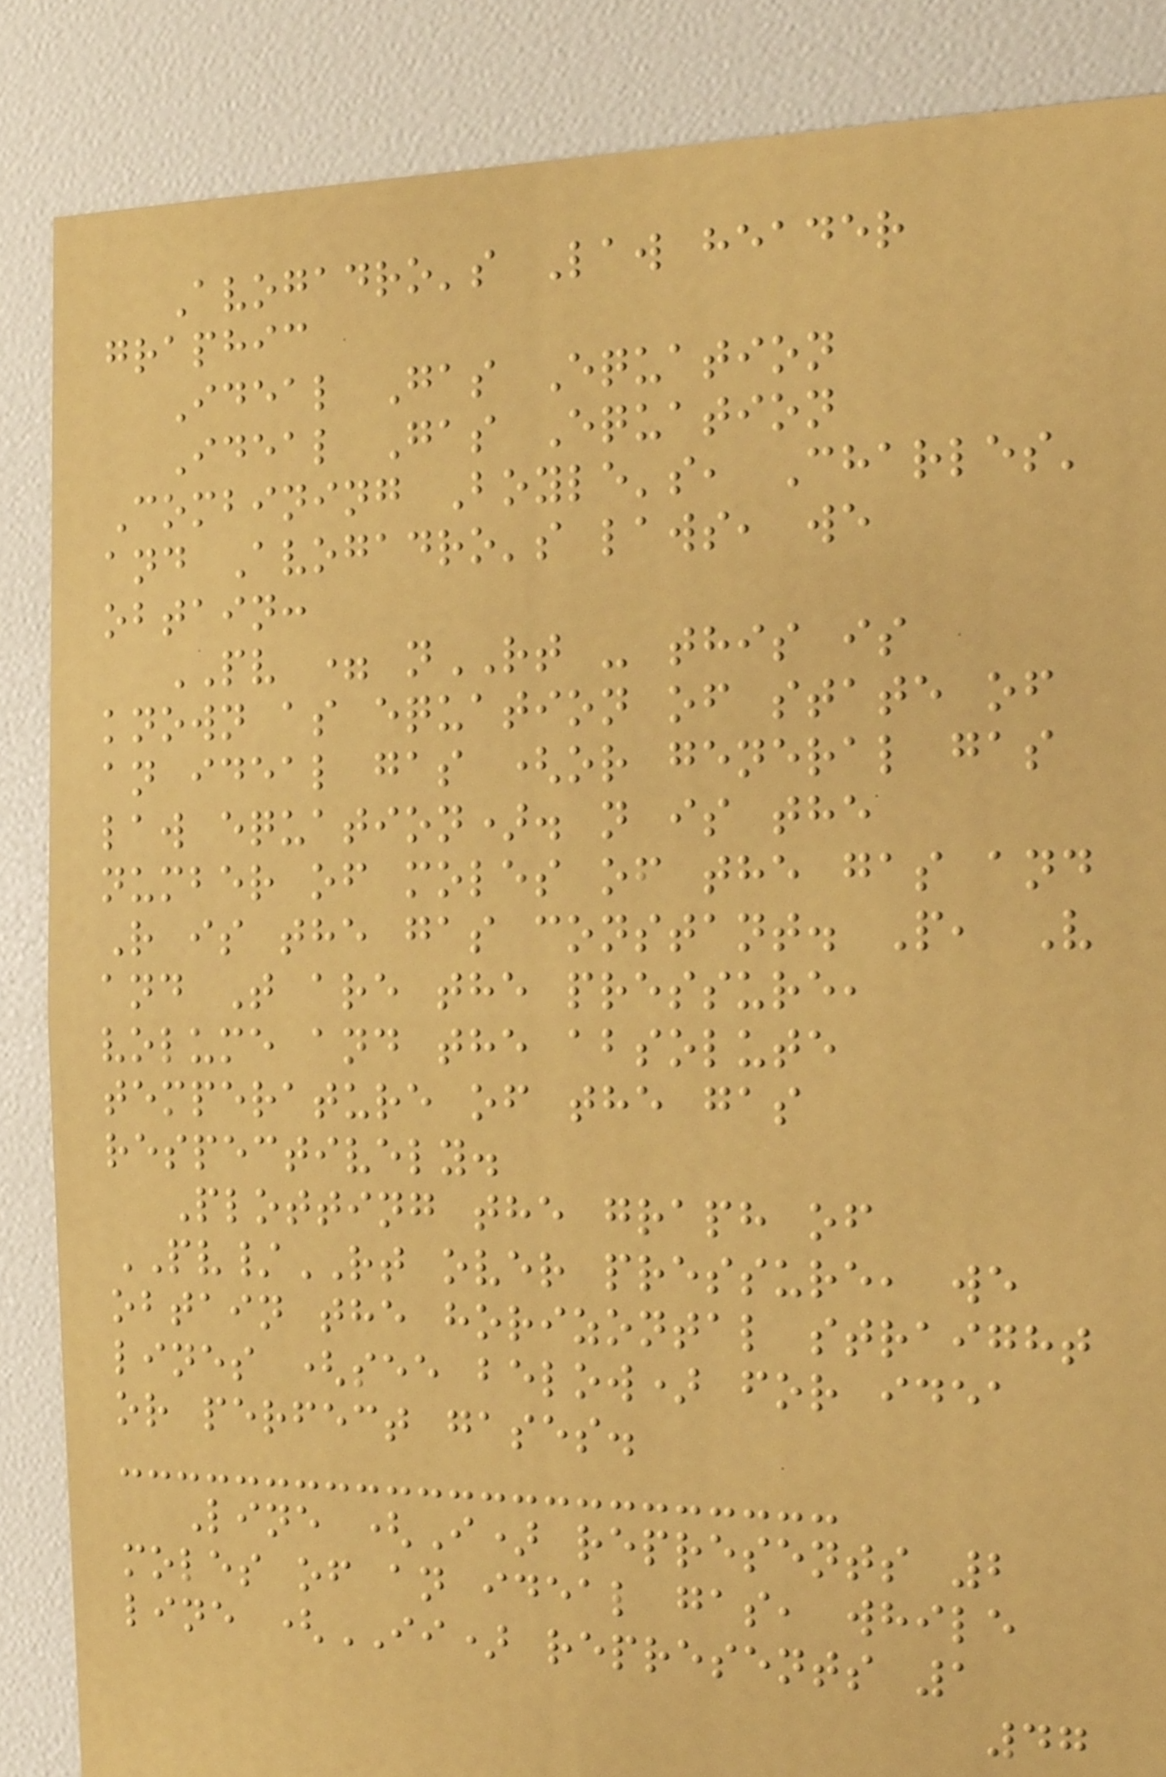Avogadro's Law header
graphic
Ideal Gas Equation
Ideal Gas Equation
Combining Boyle's, Charles'
and Avogadro's laws, we
obtain:
PV = nRT - this is
known as equation of state of
an ideal gas (or general gas
law equation). n is the
number of moles of the gas and
R is the gas constant. P, V
and T are the pressure,
volume and the absolute
temperature of the gas
respectively.
Plotting the graph of
PV/RT over pressure, we
obtain the horizontal straight
lines (see below) for idea
or perfect gases.
Line (I) represents 2
moles of an ideal gas, while
line (II) represents 1
47
